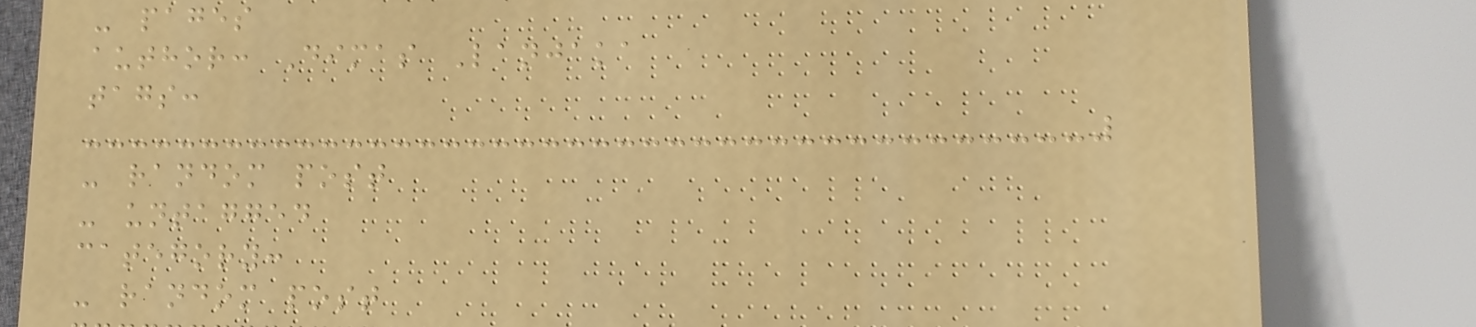- pages
author: Dimas Lanjaka
tags:
- random post
- untagged
category:
- random post
